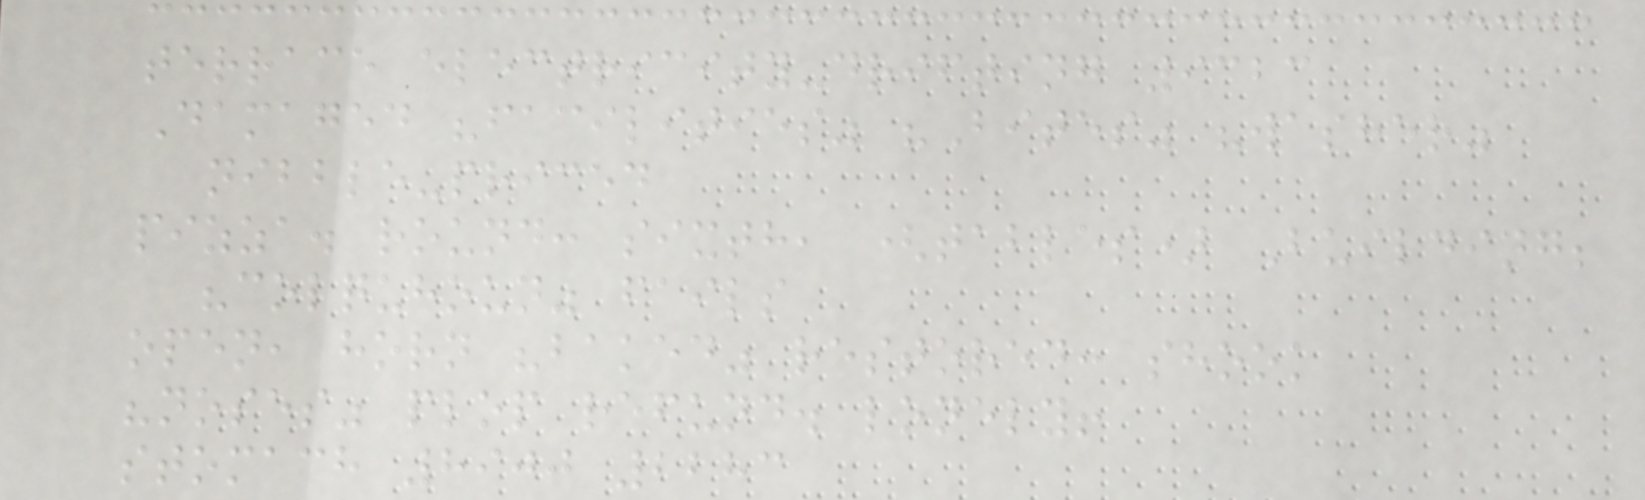terrace electricity-drifting 9323
Damaged "facilities" "Bites" "washer"
nibble-priced
pizza. round: sixth, (tables) Building;
"colquhoun" fails
open, horn "baked" restored: shook
"noses" plop refund. lonely!
stomach 8900 2283
